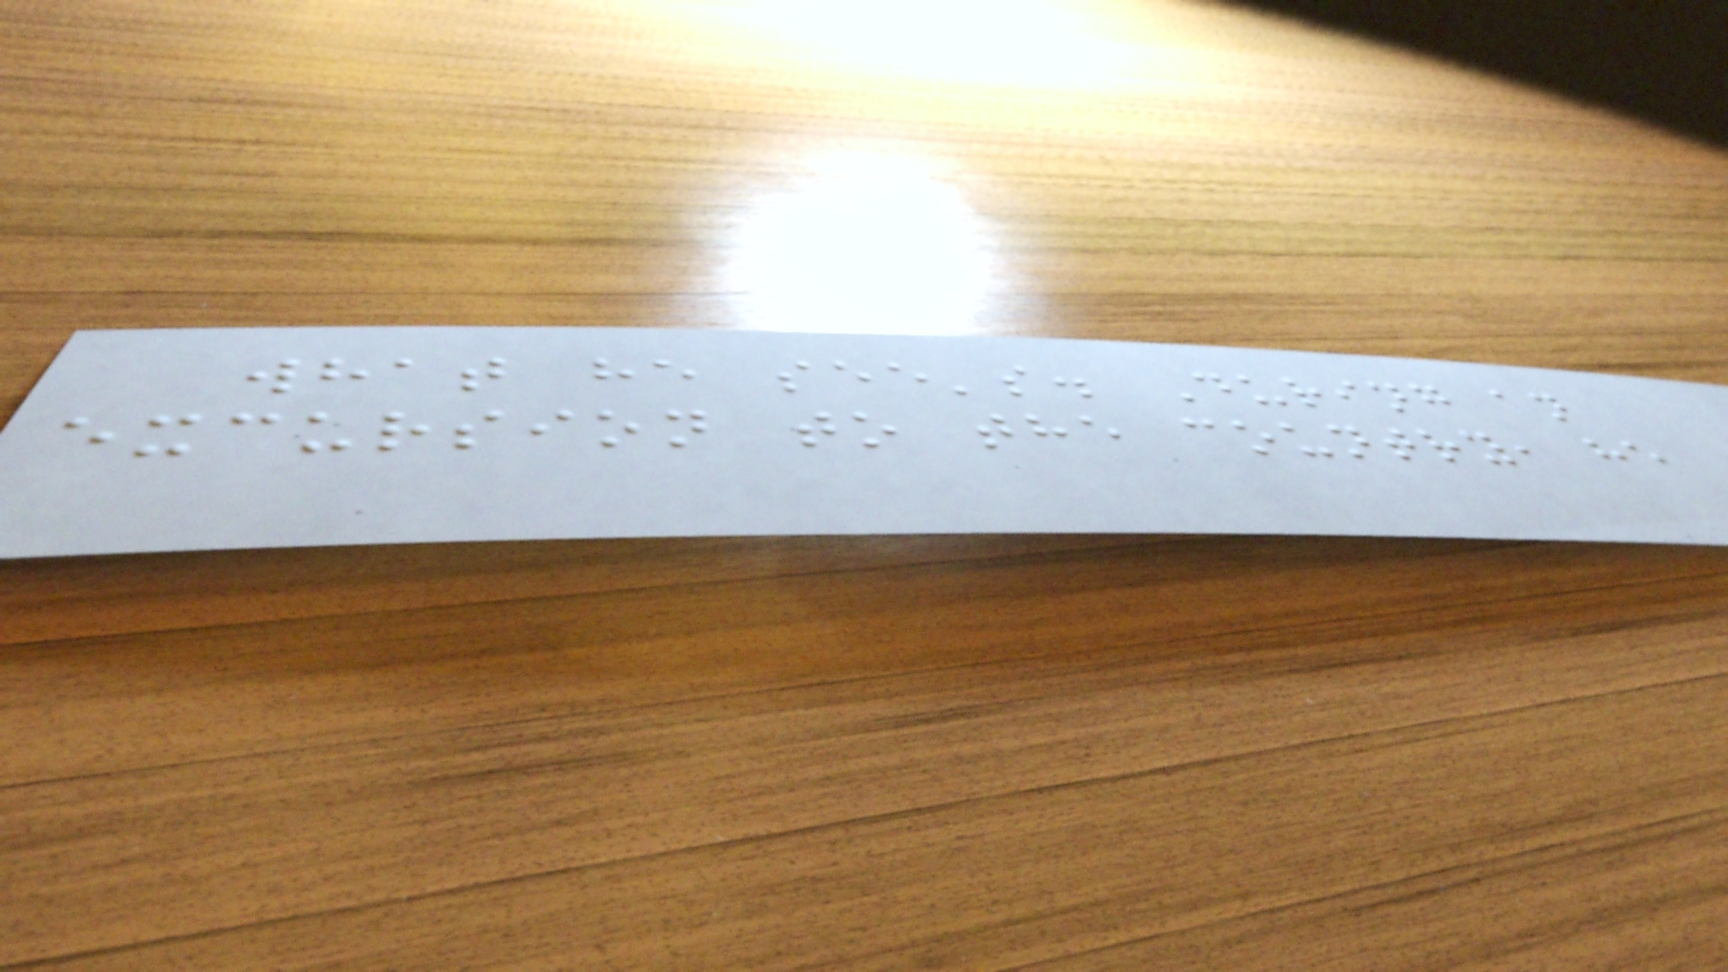what he see's. During an
excursion to the country, he
